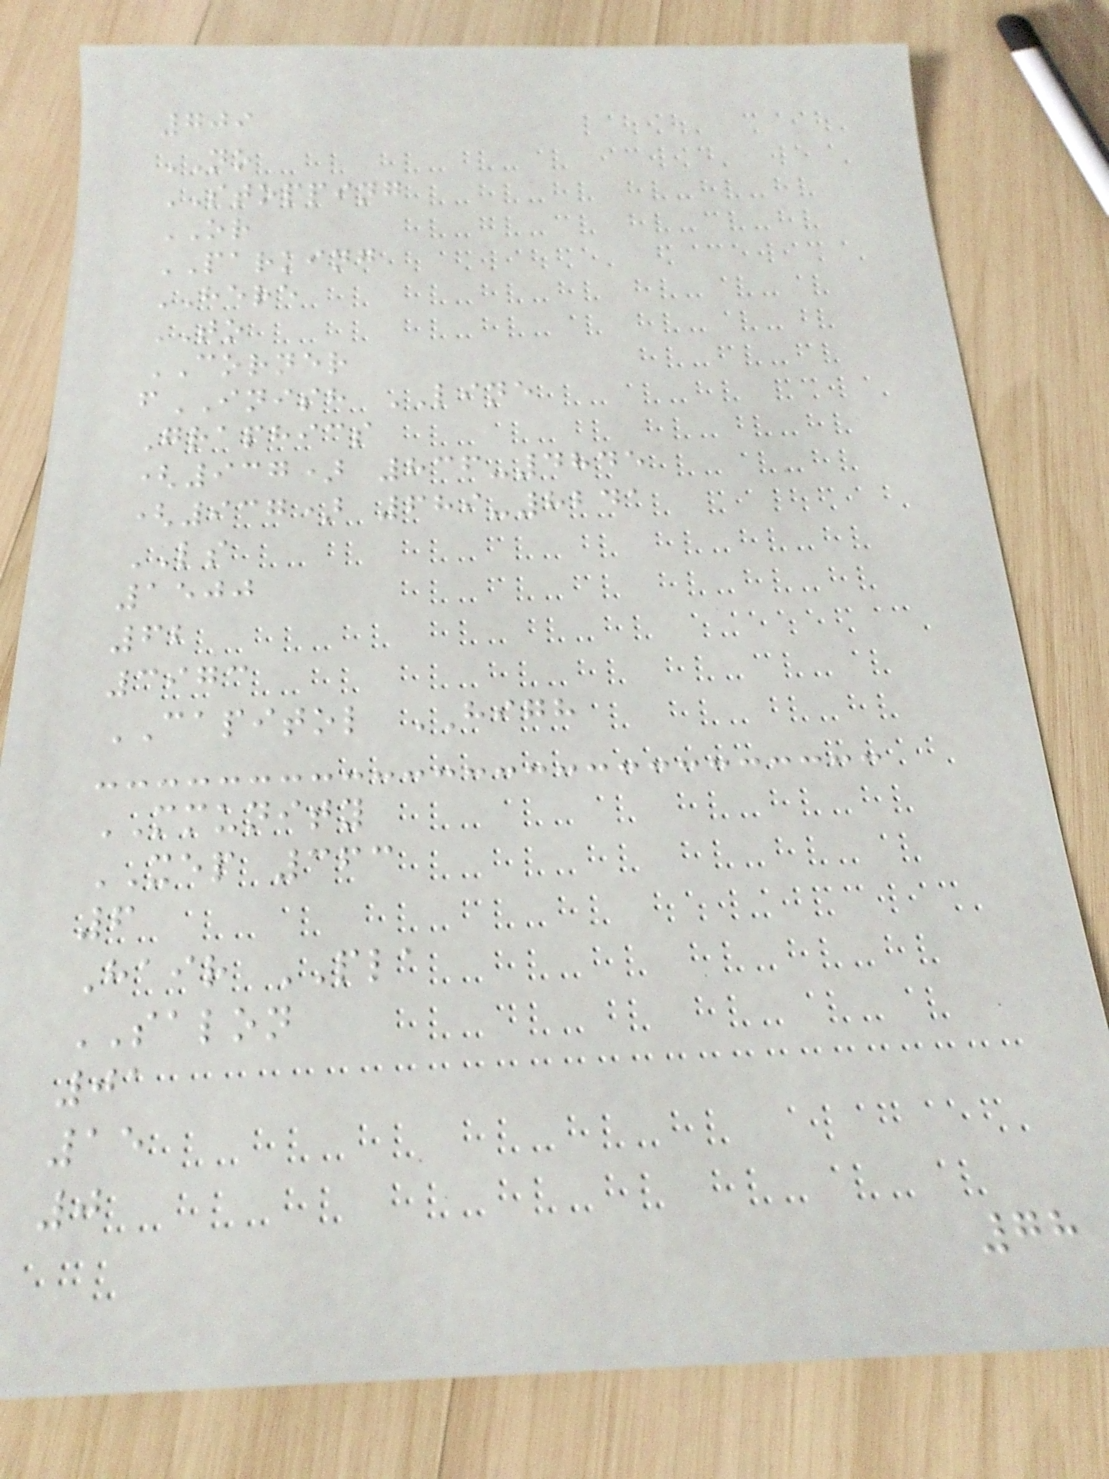709
NO
STOPPING
OR
PARKING
HERE
TO
CORNER
fINISH LINE
Graphics
(937) 836-4845
(937) 689-8241
LS
1500
62
3973
CAPITOL HIGH
MMUNITY
XEP 363
6
Hair PLA
SALON
01
15
0
78
